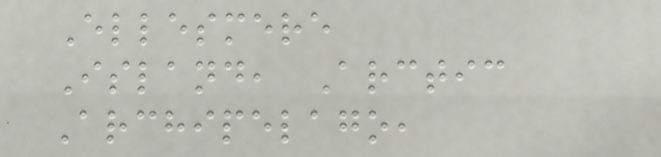Ellesmere
Island, Arctic
Archipelago,
